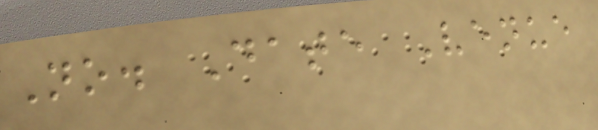No. Date Venue
